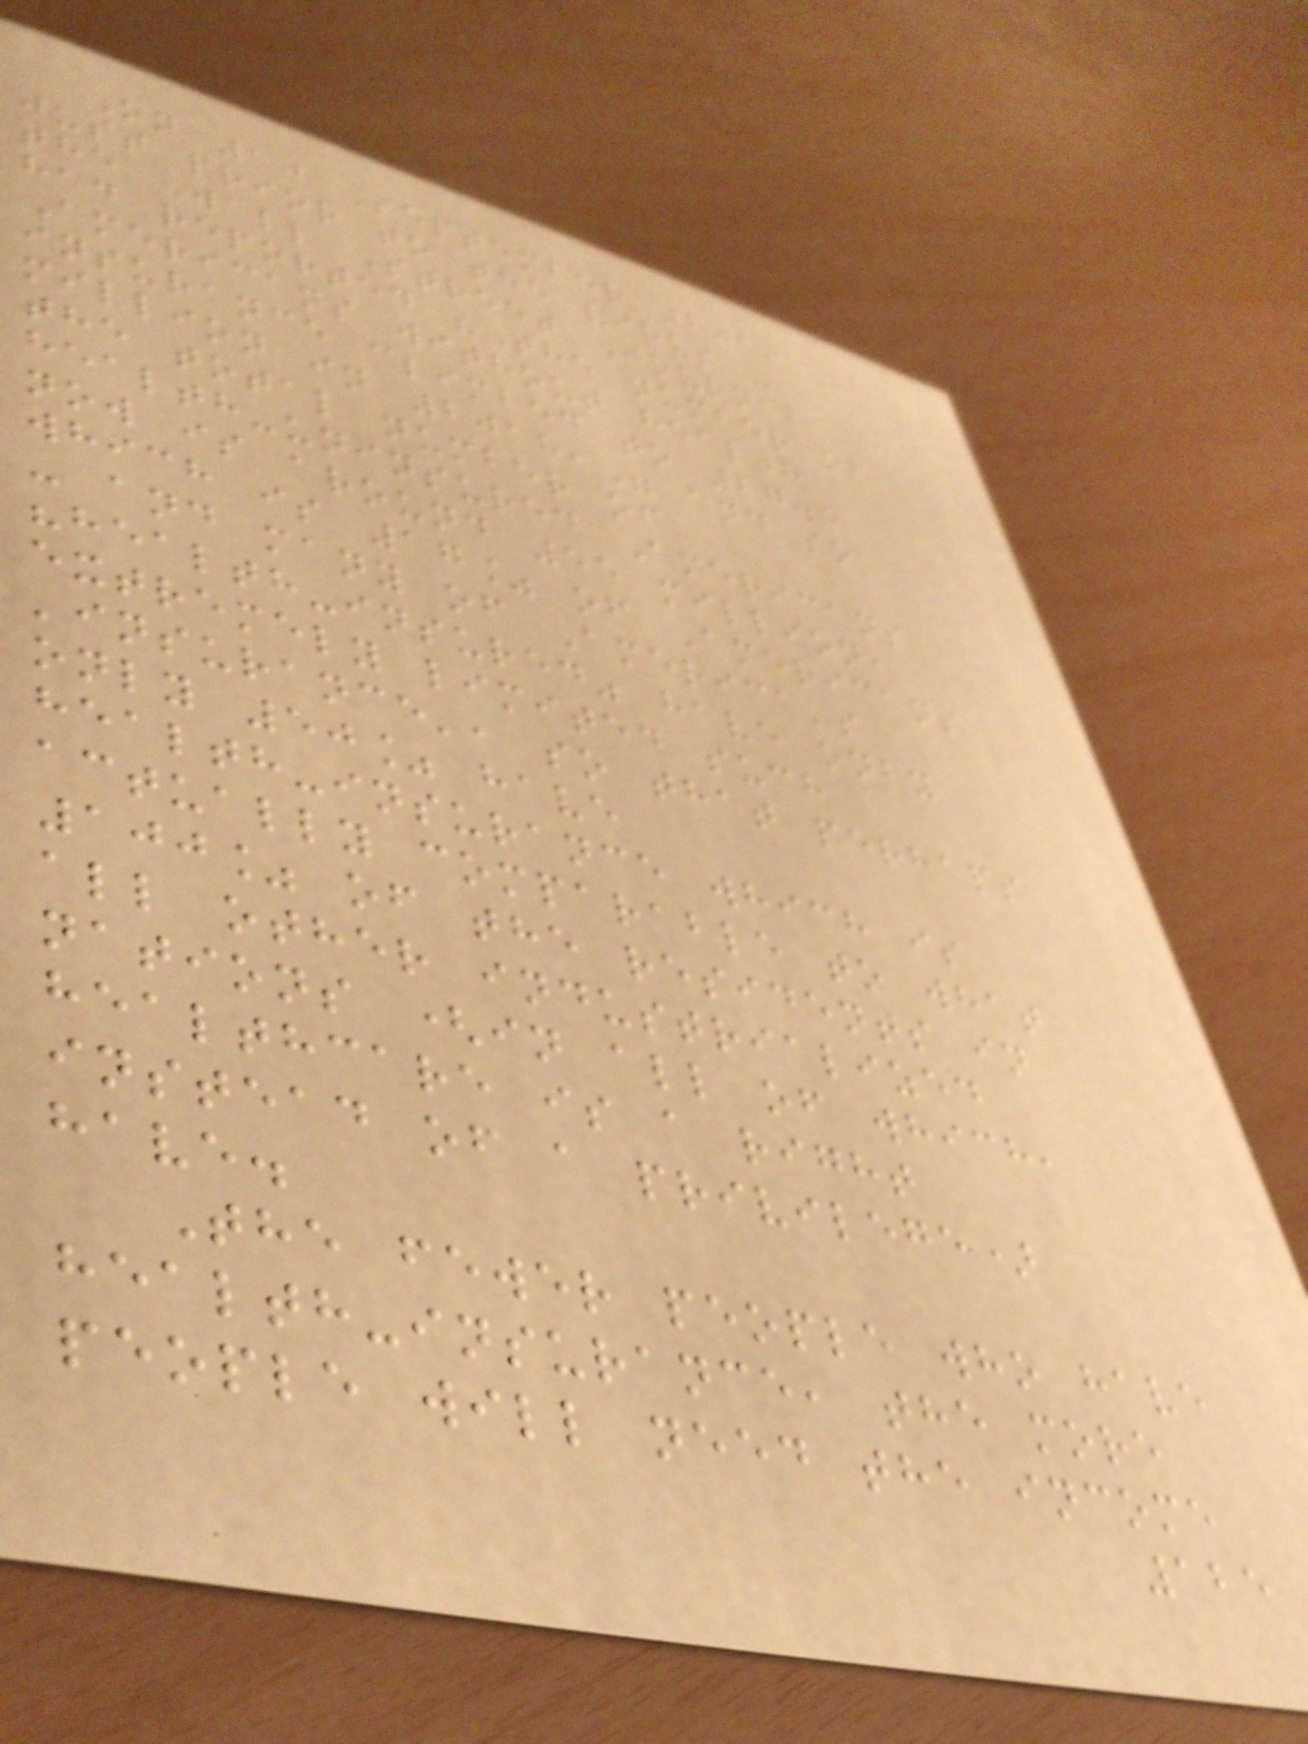On 10 September 2019 -
just prior to the virus -
the Wall Street Journal
had reported "The number of
Americans without health
insurance climbed to 27.5
million in 2018," and so
the total number of
health-uninsured Americans
now is around 55 million,
which is 17% of Americans
- and many of America's
"health-insured" have only
extremely limited such
'insurance', so that perhaps
only 50% have
health-insurance which is
actually comparable to what
100% of the residents in
all other industrialized
nations (in all of which,
healthcare is a right
instead of a privilege)
have.
The fewer people who have
health-insurance, the more
people will need the income
125
